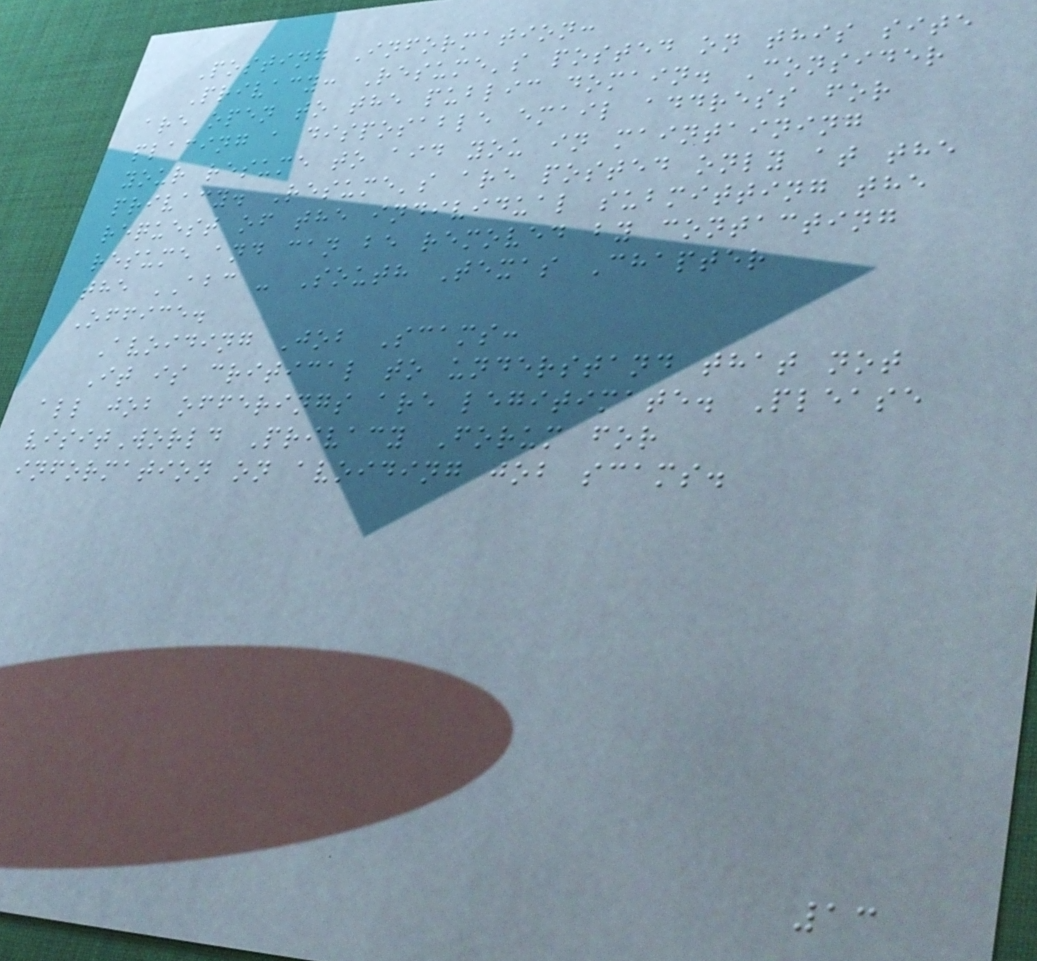Posting Information:
Privacy: Resume's posted on this site
are open to the public domain. Consider
placing a disposable email address for
your resume to aid you in maintaining
privacy. Resume's are posted only at the
request of the individual submitting the
resume and can be removed by contacting
the ABC - South Texas Chapter
Office.
Avoiding Job Scams:
It is critical to understand that not
all job offerings are legitimate. Please
visitWorld Privacy Forum for
information on avoiding job scams.
13
